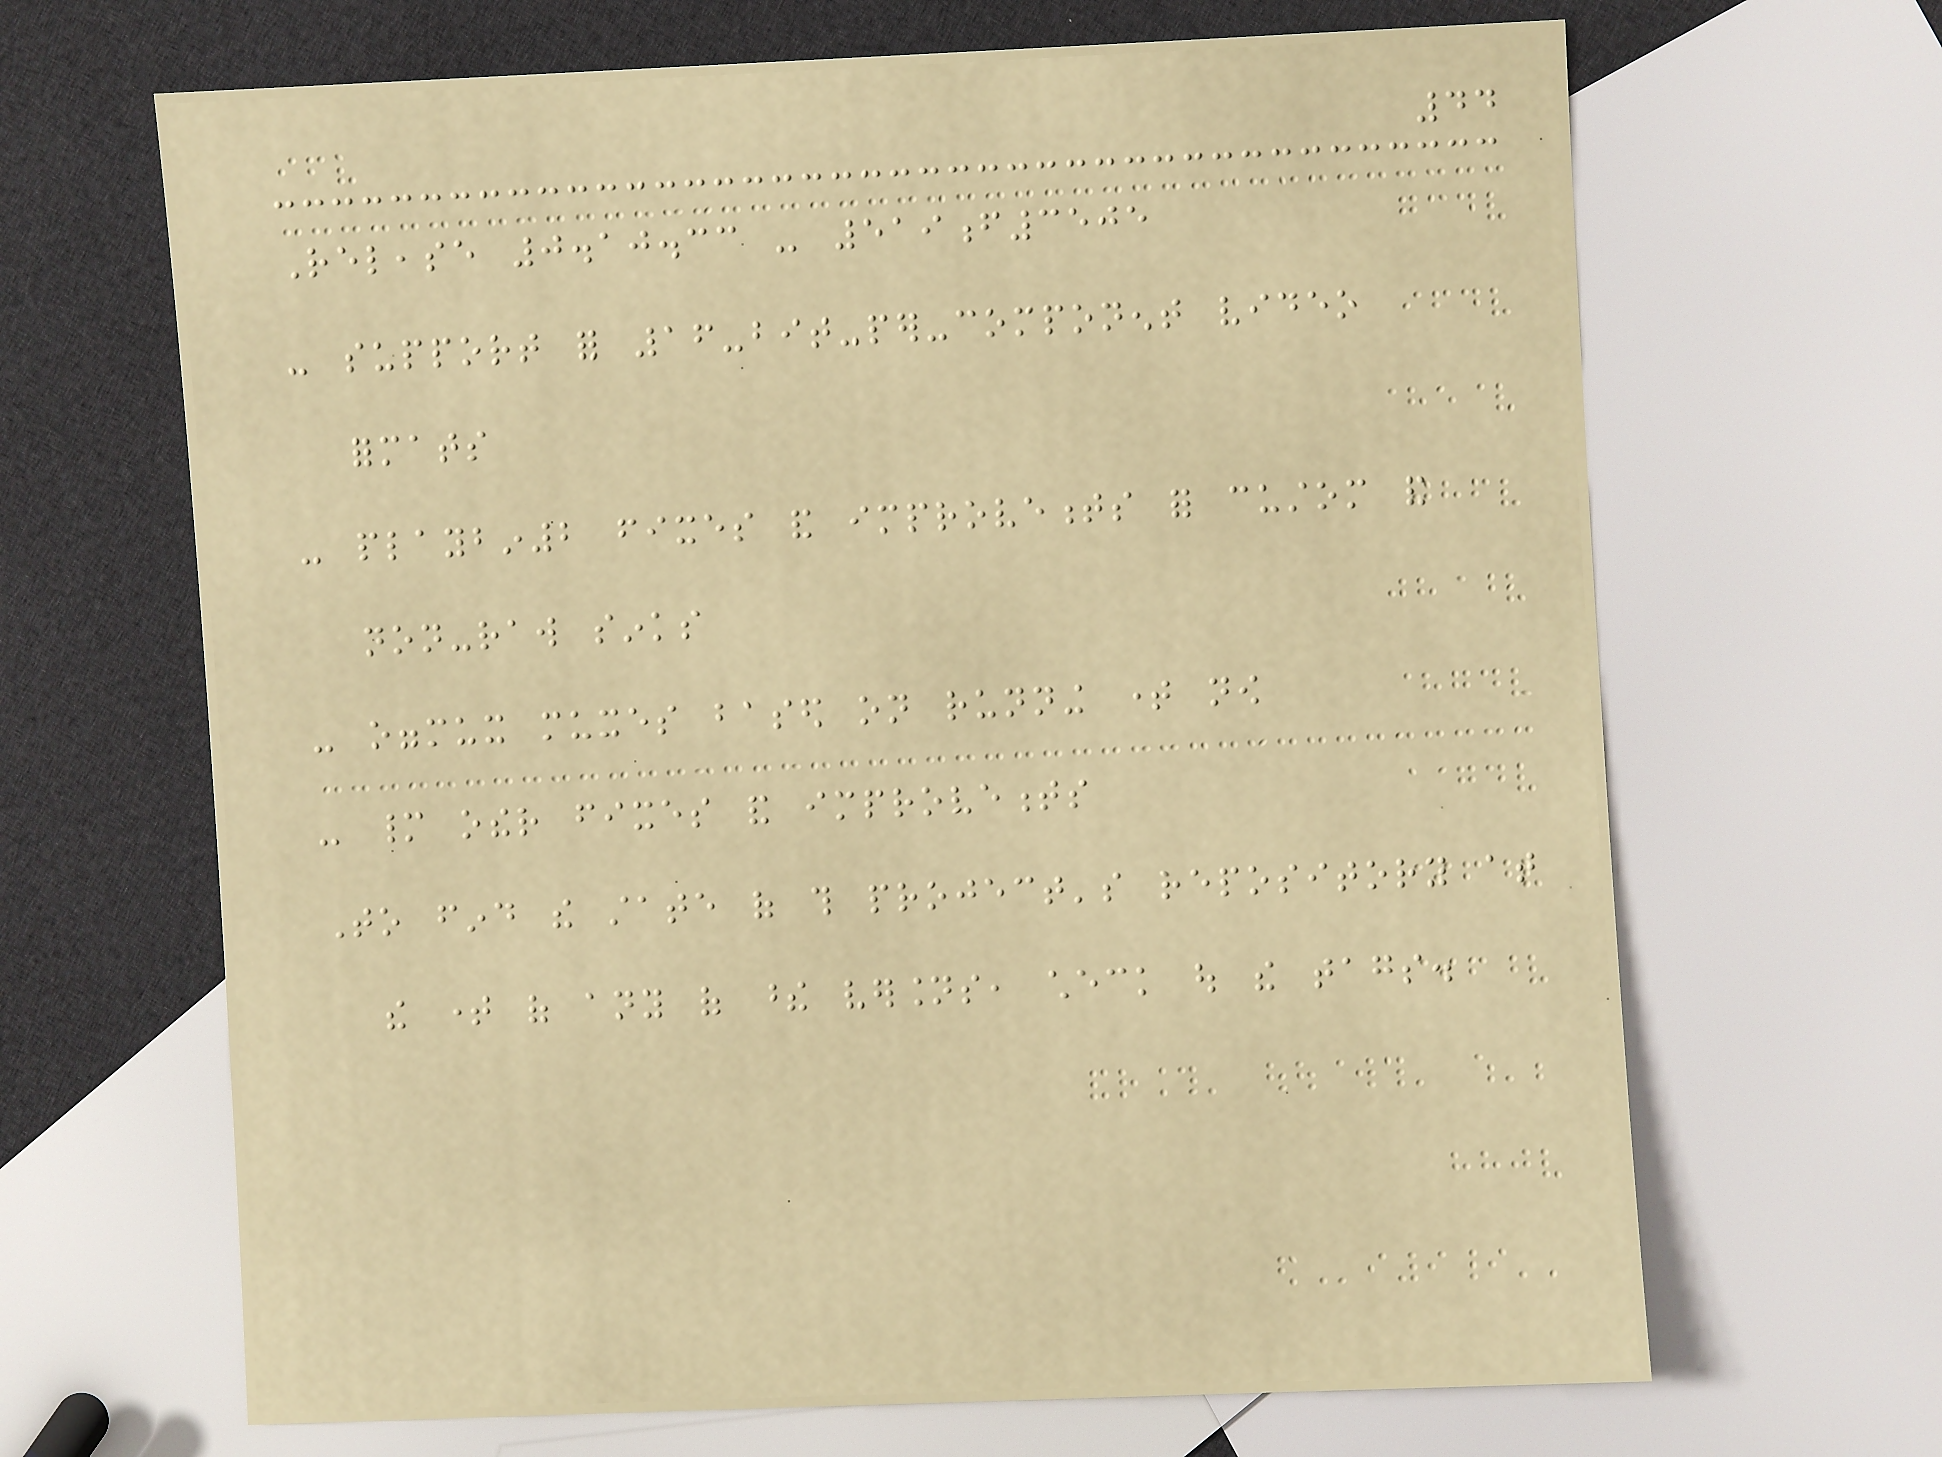44
Release 0.10.33 - 519f3505
- support for 16-bit-per-component video
formats
- playbin2 fixes and improvements for custom and
non-raw sinks
- oggmux muxes based on running time now
- many other fixes and improvements
To find the state of this project's repository at
the time of any of these versions, check out the tags.
